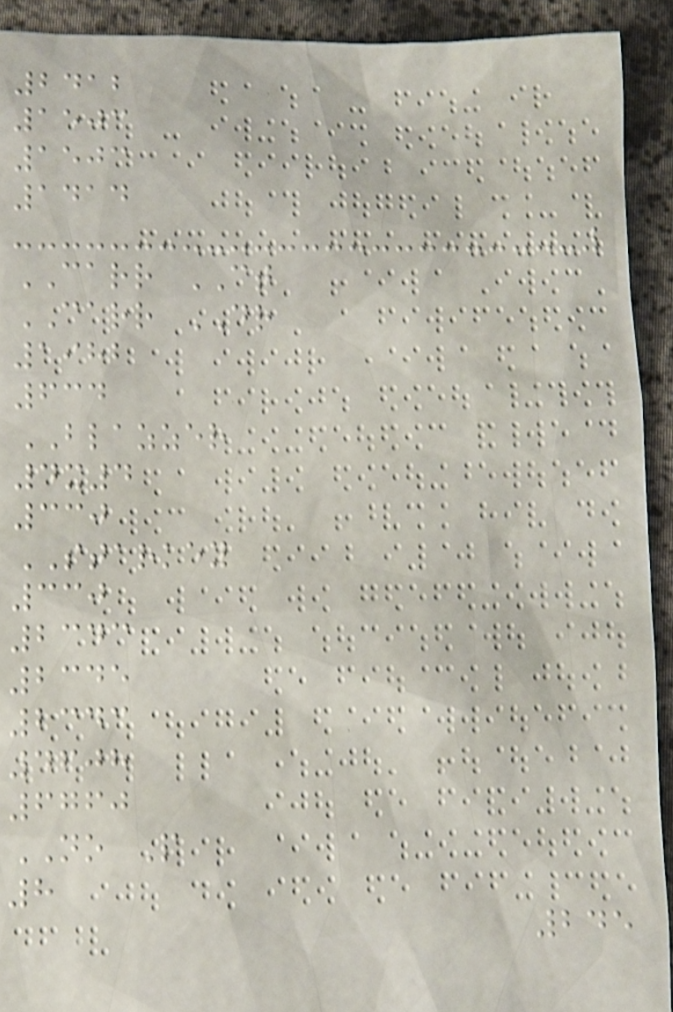2412
1503
1503
1414
CARR CT
CARR DR
1982
634
BLAZZER
4x4
330
STARKEY
330
2343
2345
2343
4608
6760
NO P
8
245
